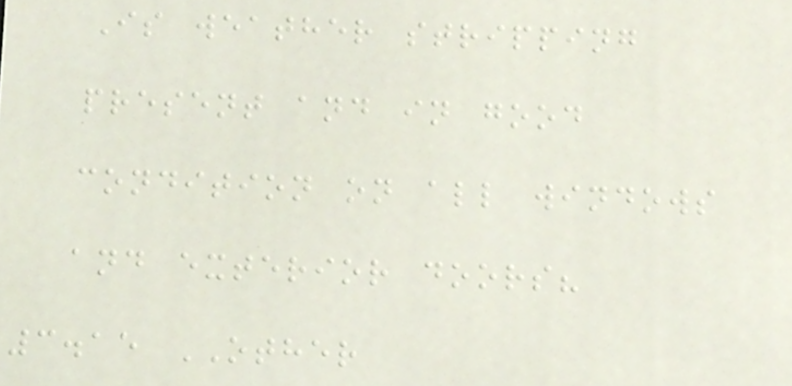Is weather stripping
present and in good
condition on all windows
and exterior doors?
3.15 OTHER
